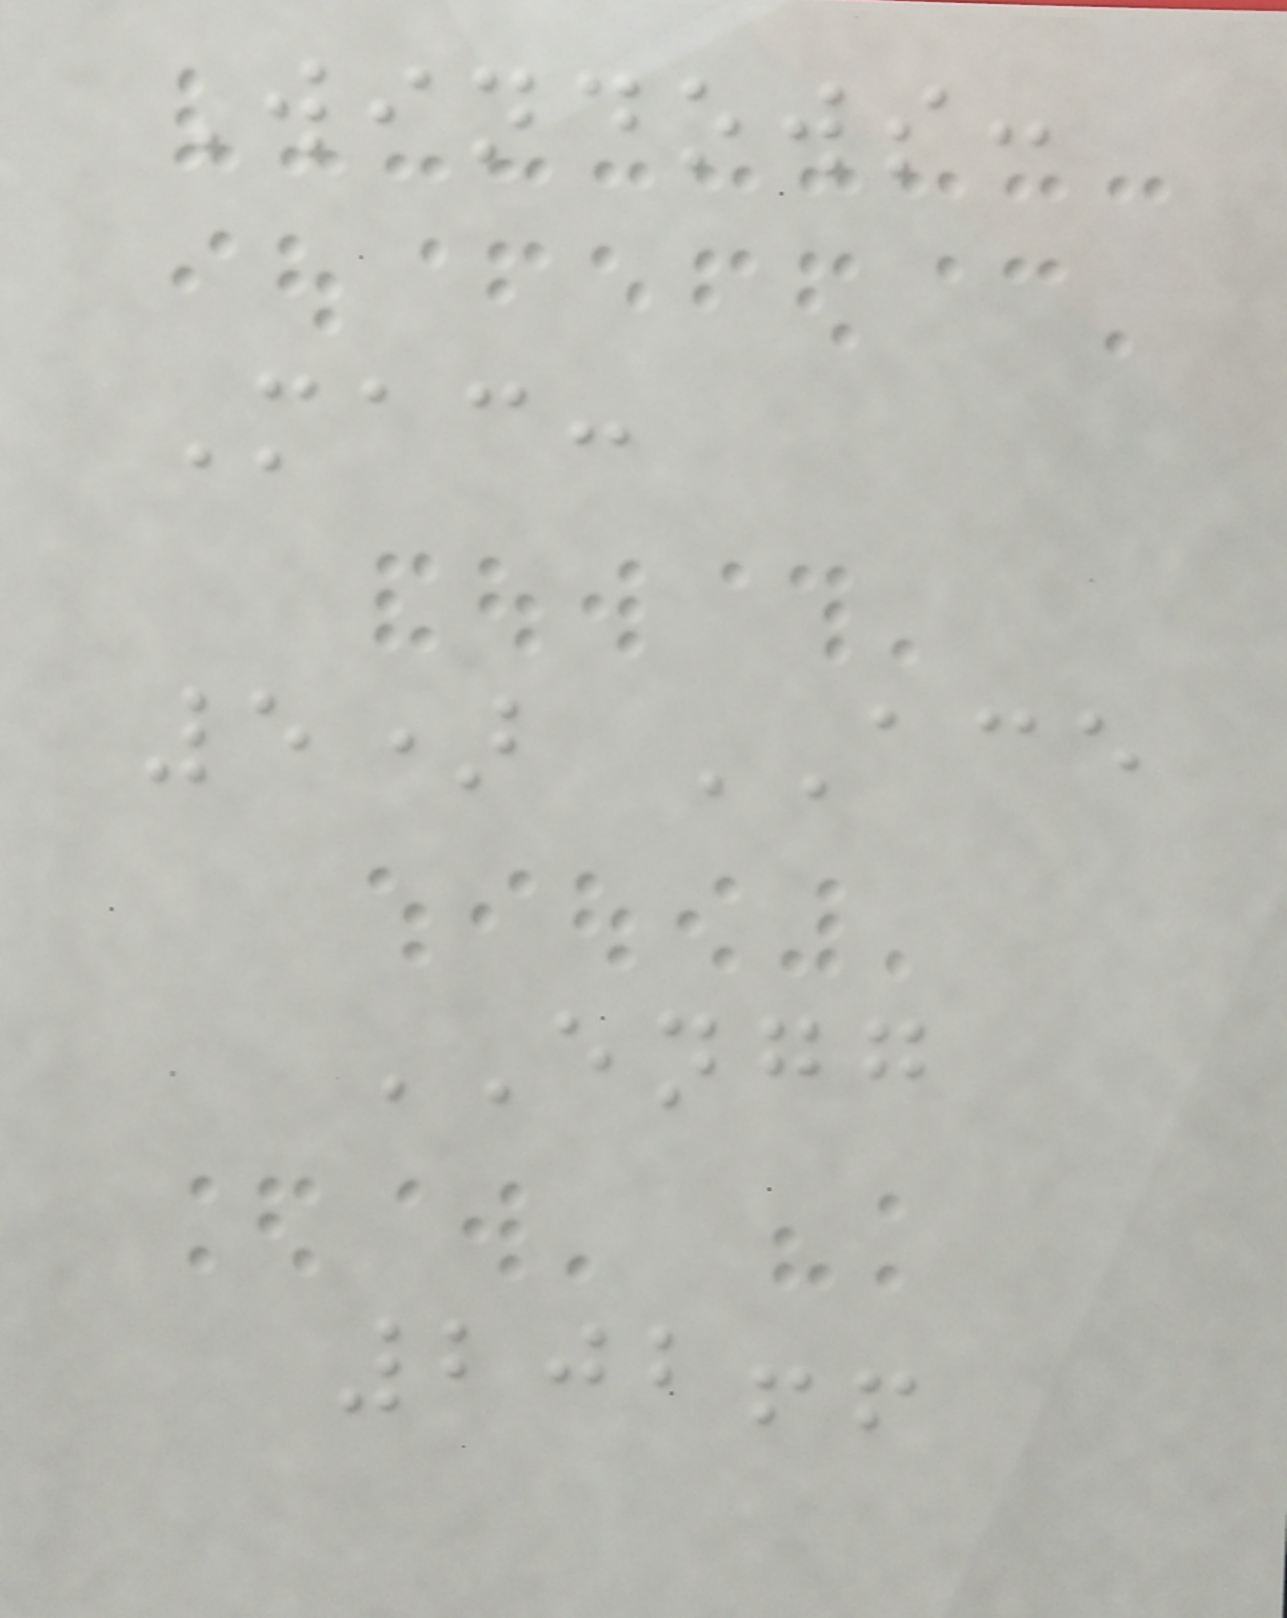Windows:
Mac:
5) ACE
ENGG
202!!
